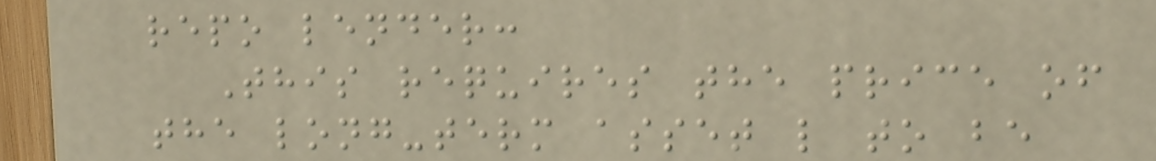repo lender:
This requires the price of
the long-term asset l to be
